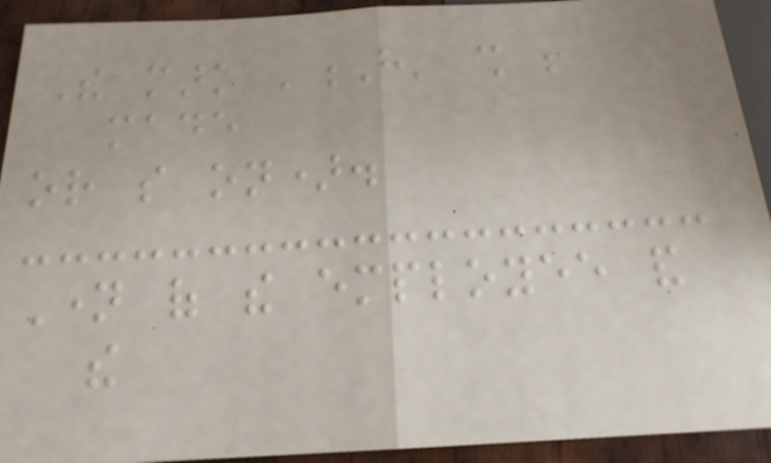The mark 'H' shall be
made
or so on).
Name of the employee and
the
